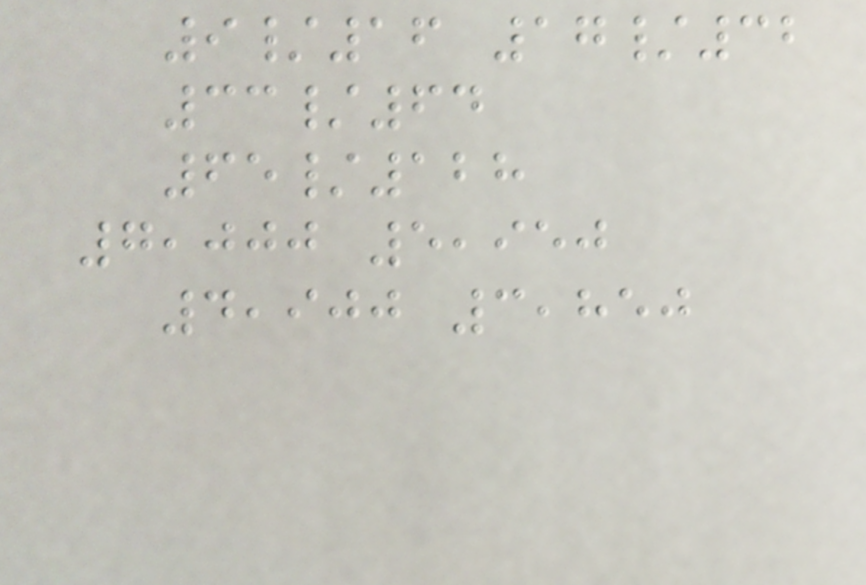9/16 17/32
33/64
65/128
7,000 5,950
4,900 3,850
